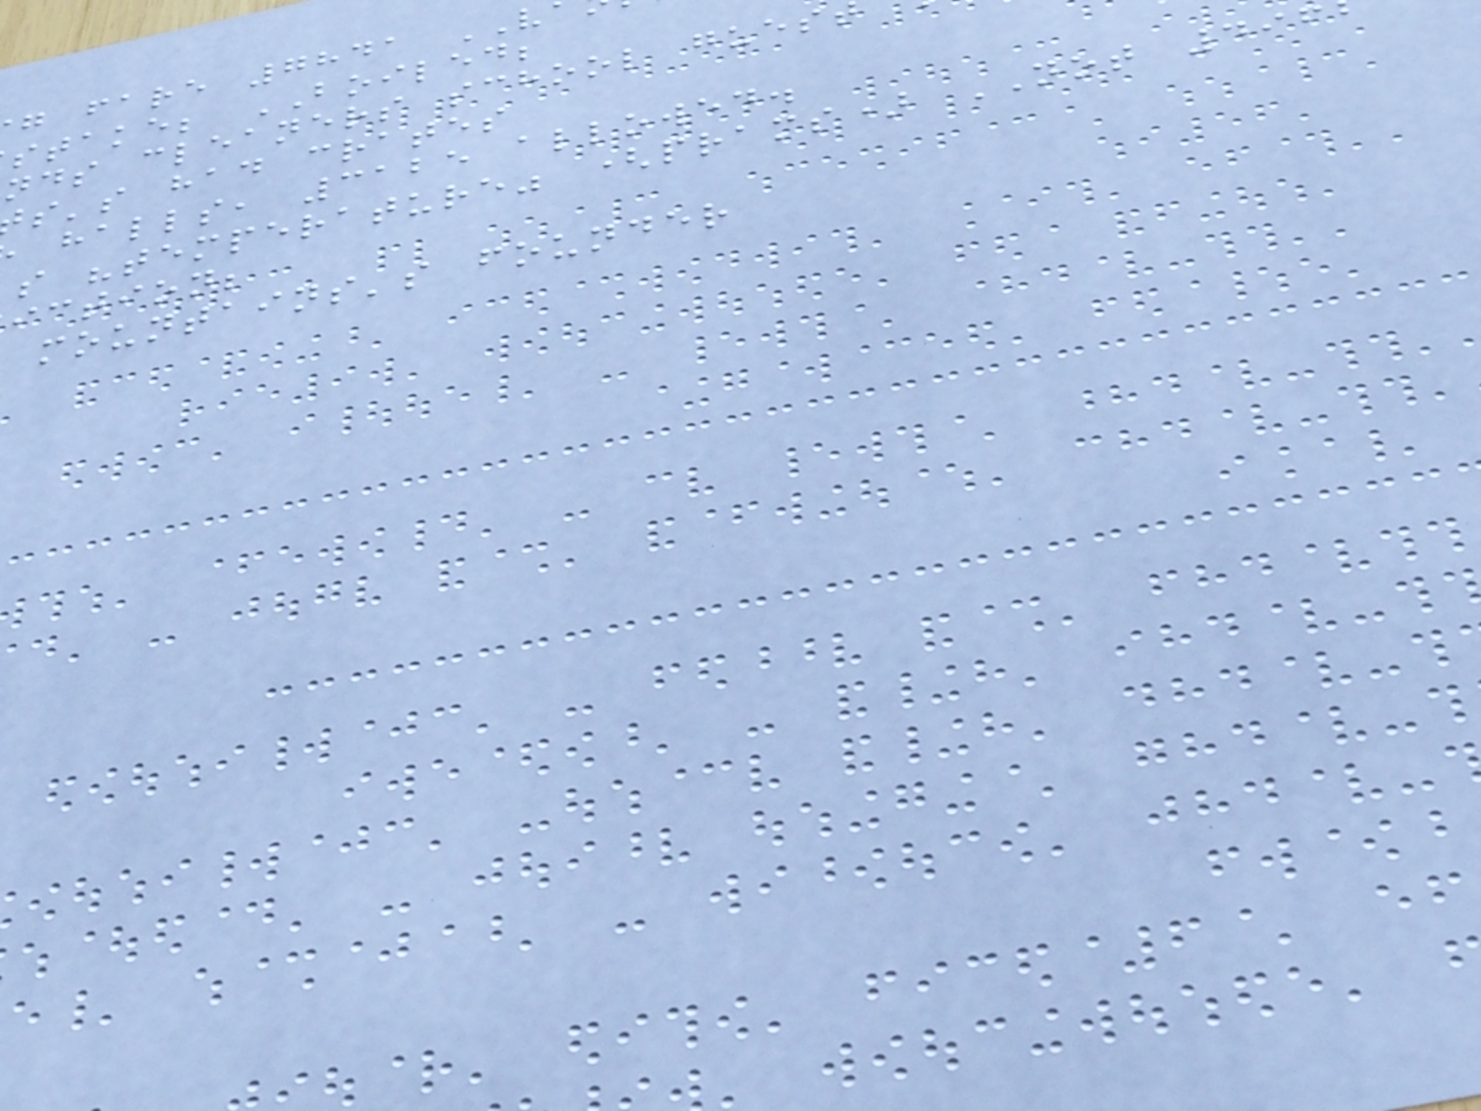g fare 7841
stake; BOILED;
nds cleaners school gues
s's had crates
halls, 3125 allowed.
s "temperature" (prams) NOT 496
iction;
mountains's founder
